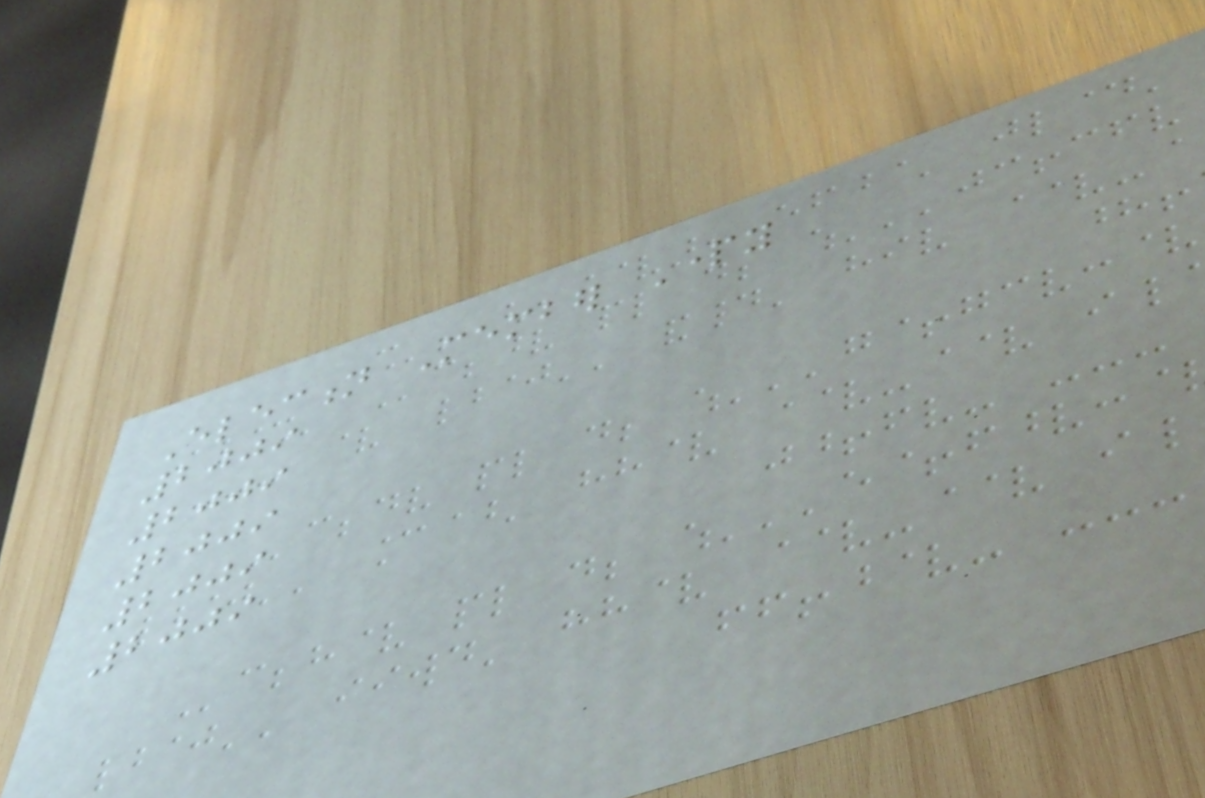Election Member Party
2009
2009
2009
2009
2009
